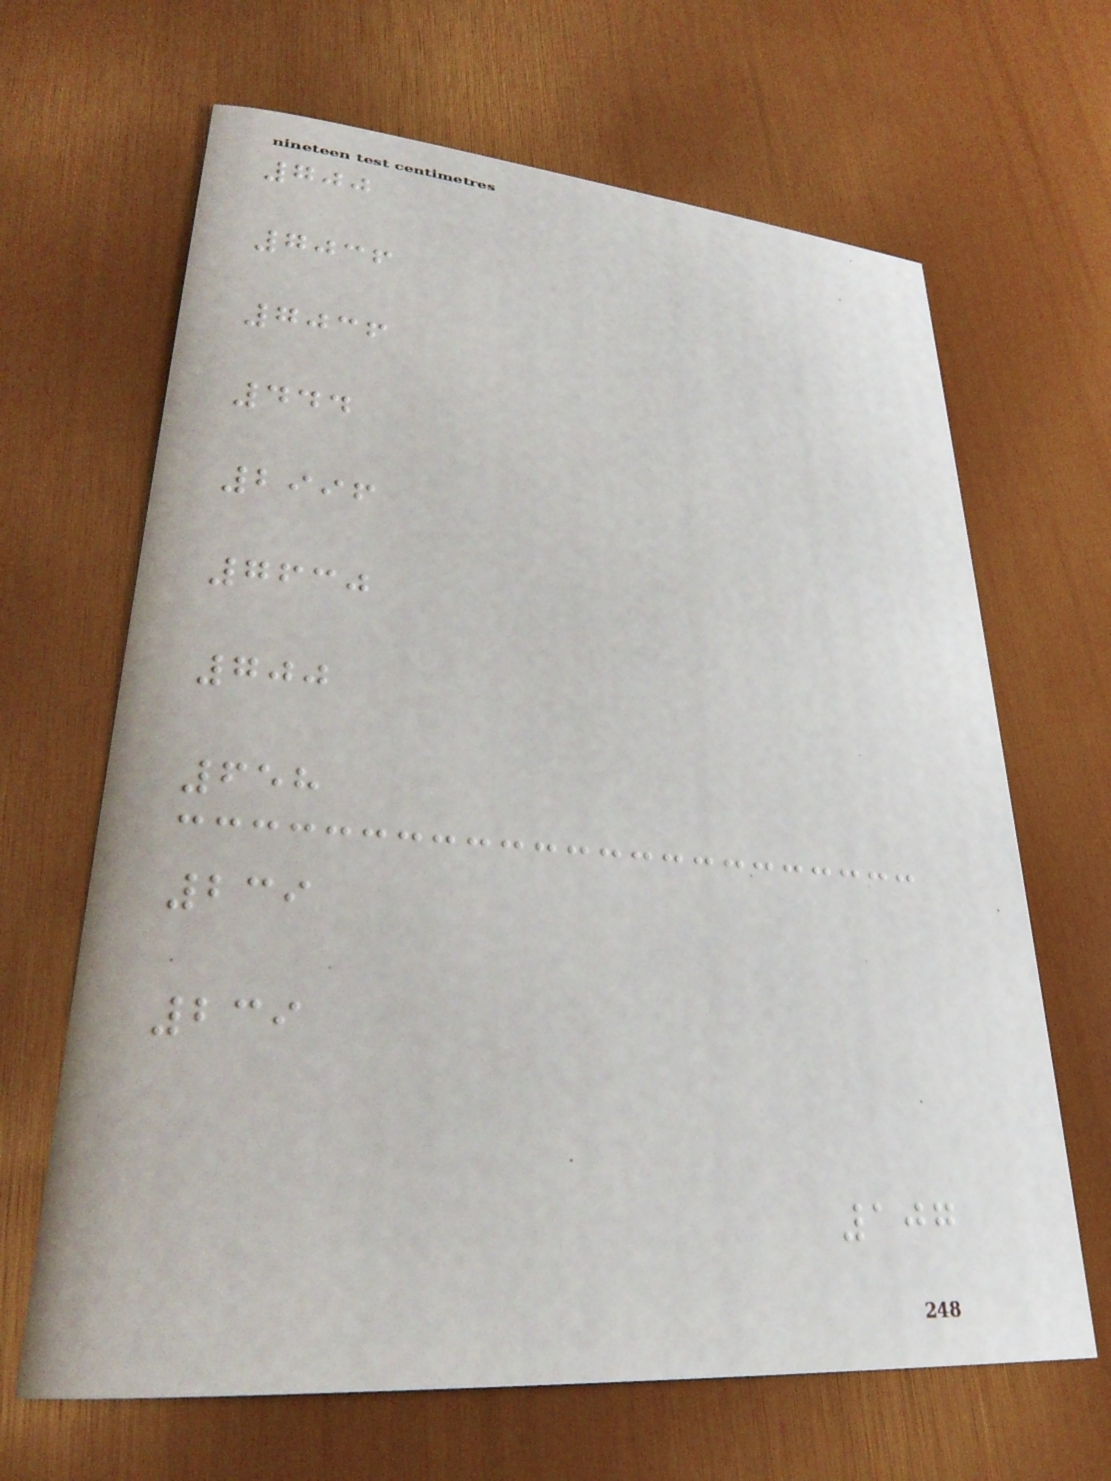700
7036
7036
444
2996
7630
700
658
239
239
107
